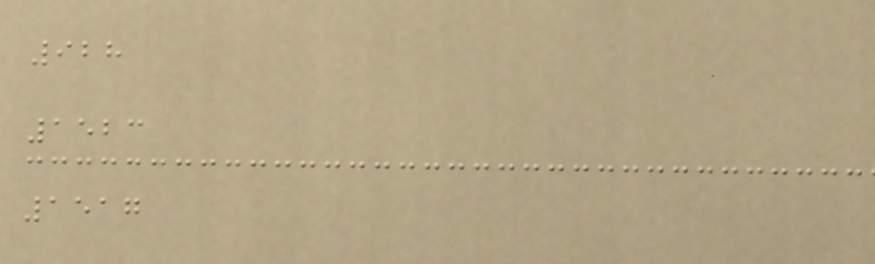928
1523
1517
